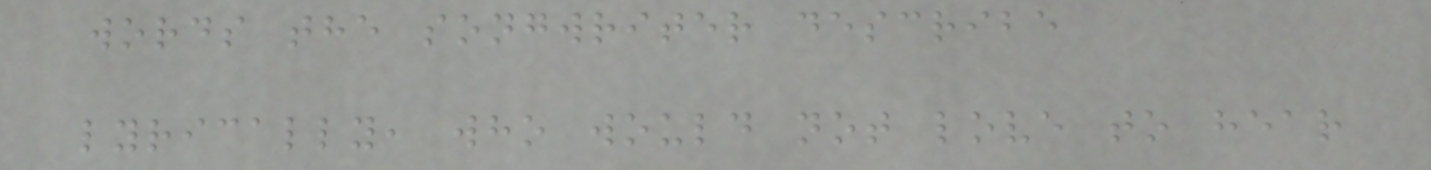words the songwriter describe
lyrically, who would not love to hear
